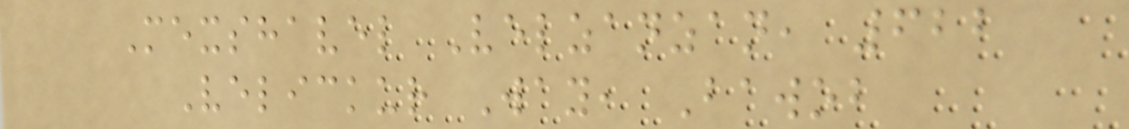Mexshavel Velzanzan, 622
Velickur Way, Bawob
